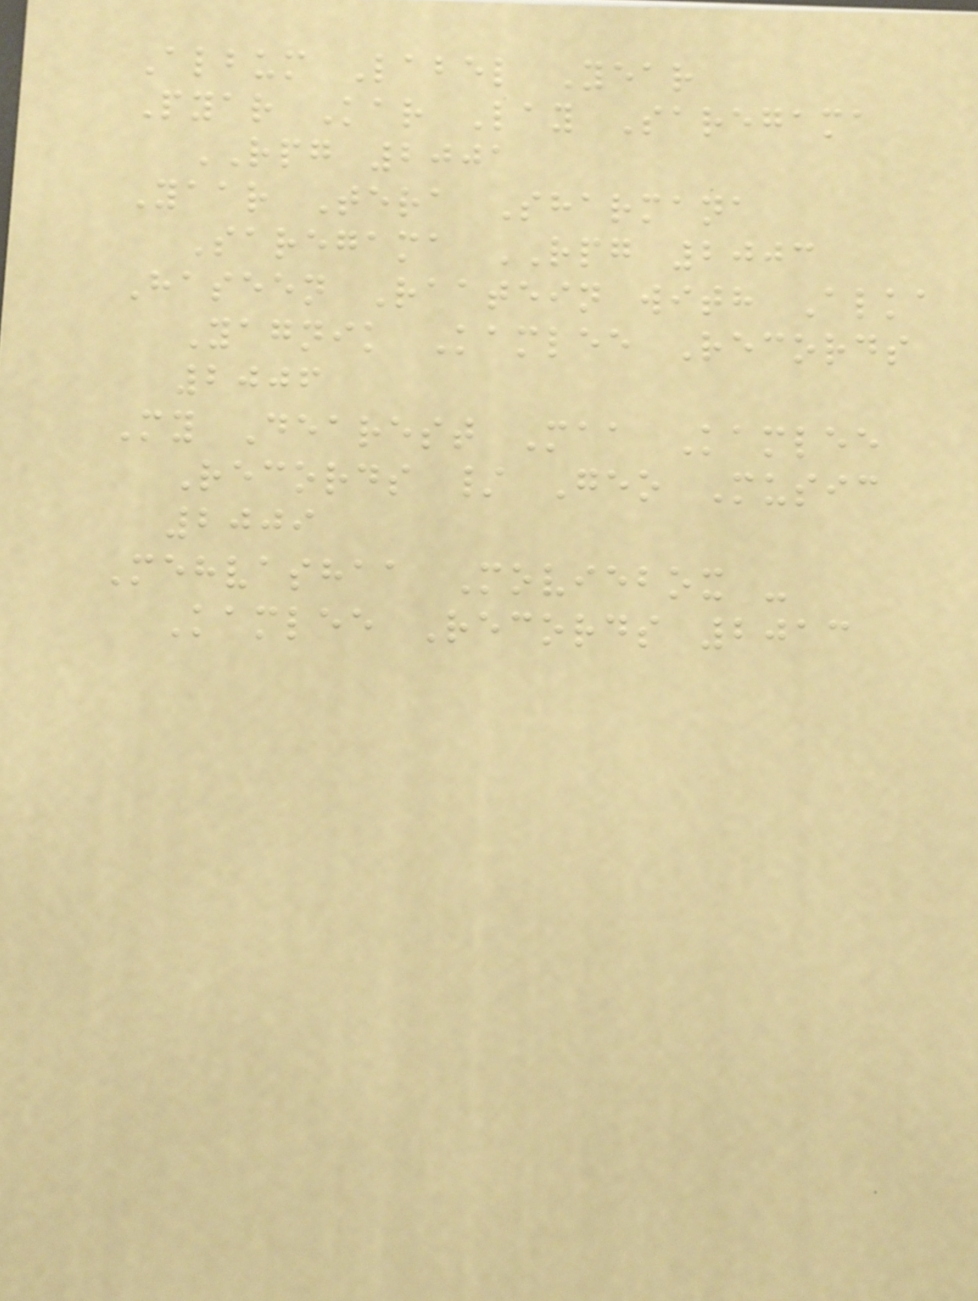Album Label Year
Pyar Kar Lay Saregama
RPG 2001
Yaar Tera Sharmana
Saregama RPG 2003
Haseen Raatein with Alka
Yagnik Kamlee Records
2006
My Dearest Maa Kamlee
Records / Geo Music
2009
Mehvashaa Moviebox -
Kamlee Records 2013
